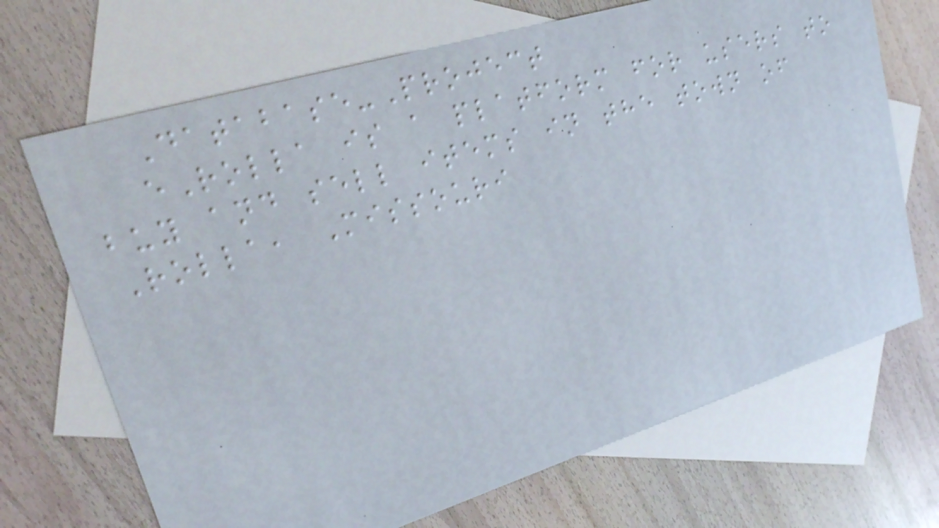Database-Project
eRolla is a platform for users to
buy and sell items in the town of
Rolla, Missouri
